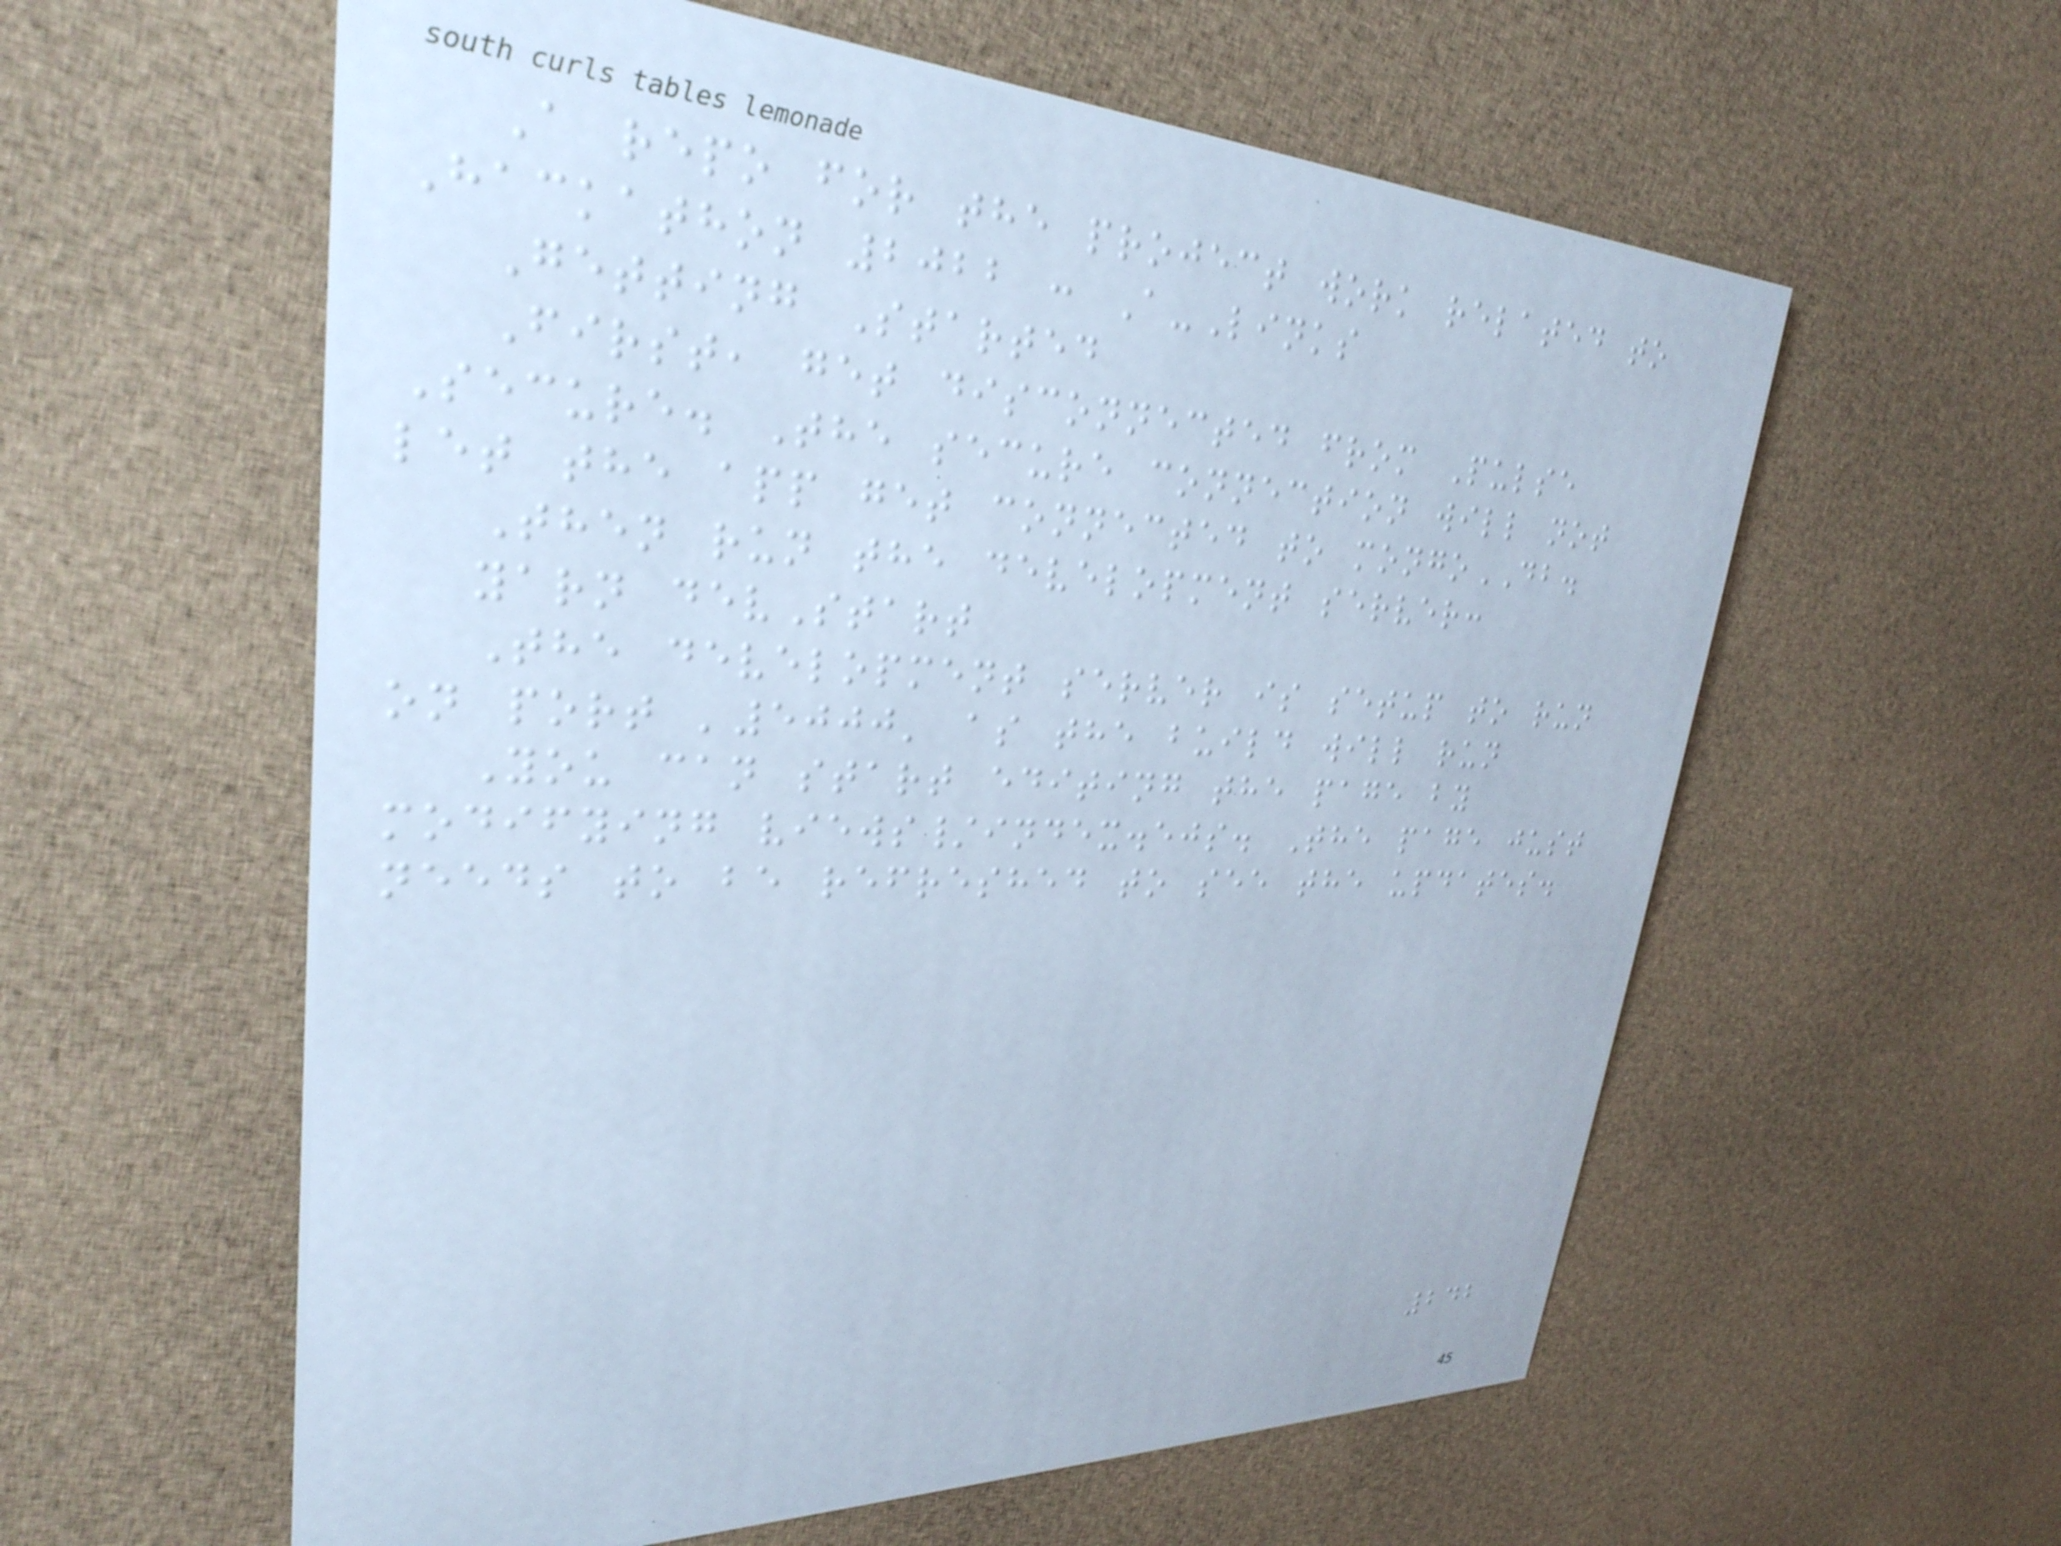A repo for the project work related to
Hackathon 2022 : A-Links
Getting Started
First, get disconnected from Pulse
Secure. The secure connection will not
let the app get connected to mongoDB.
Then run the development server:
yarn devStart
The development server is setup to run
on port '5000' as the build will run
You can start editing the page by
modifying views/index.ejs. The page just
needs to be refreshed to see the updates.
242
